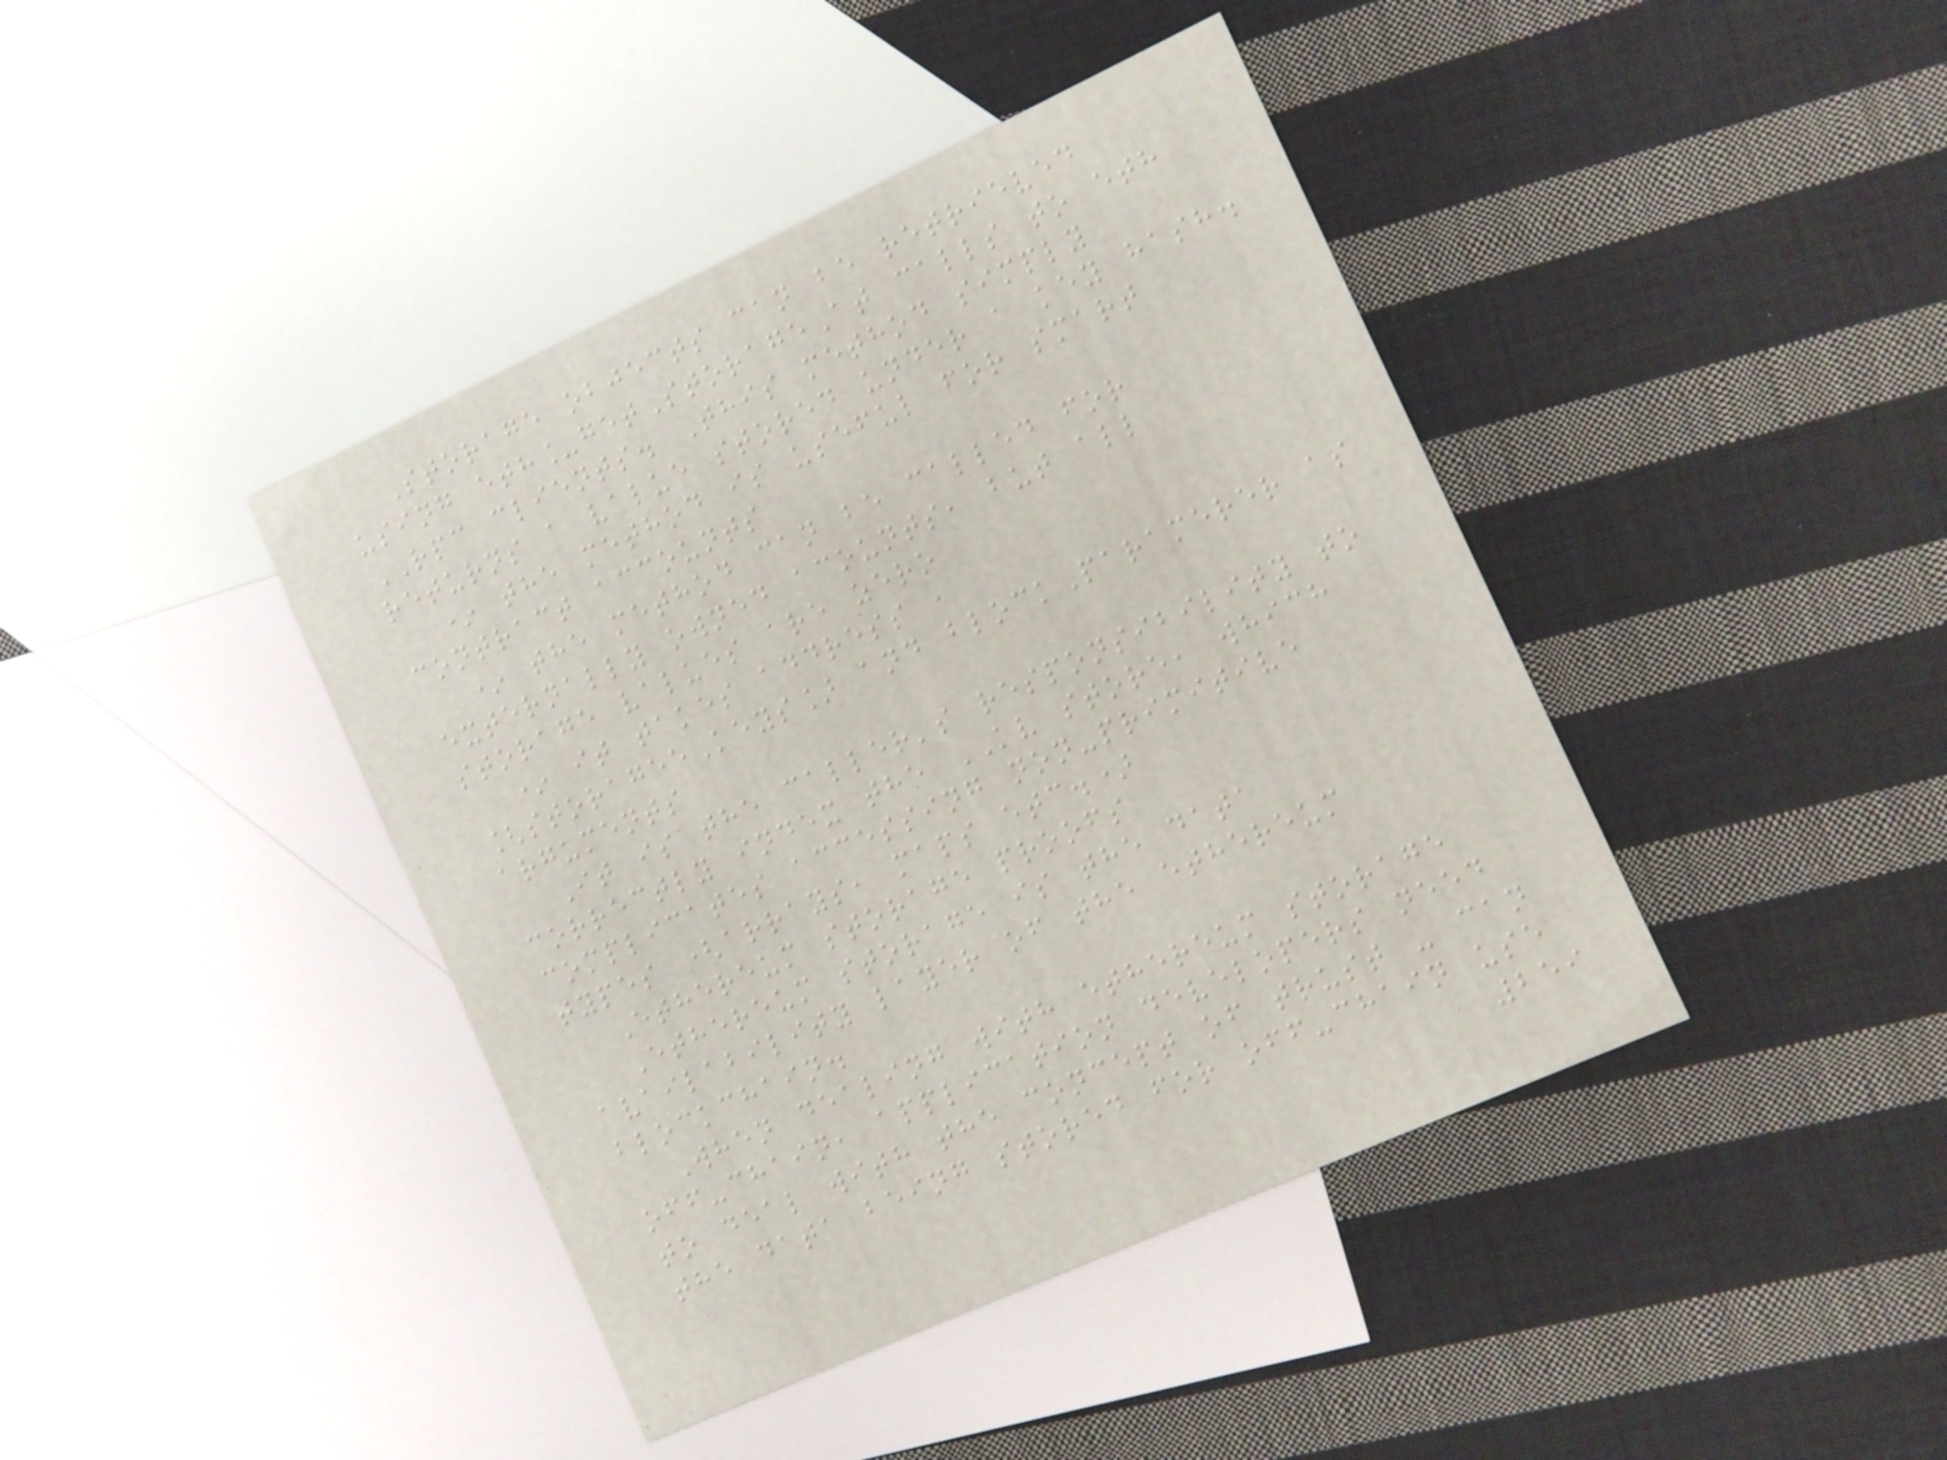Storage objects can be retrieved
using eth_getStorageAt calls to eth
RPC clients. This method simply
returns a value stored under a key hash.
* the method is useful for smart
contract accounts
* the method can be called for
externally owned acounts, but all
storage values are zero
* it takes address ,
[storageeKeys] and blockParamerer as
arguments
It is the caller's responsibility to
correctly index the KV store, which
complicates accessing non-primitive
types (arrays, maps etc.)
Ethereum storage proofs
Ethereum storage is the data
availability layer of the ethereum
blockchain.
When dealing with ethereum storage
off-chain, application developers need
to deal with the concept of trust - can
the data being stored for off-chain use
259
